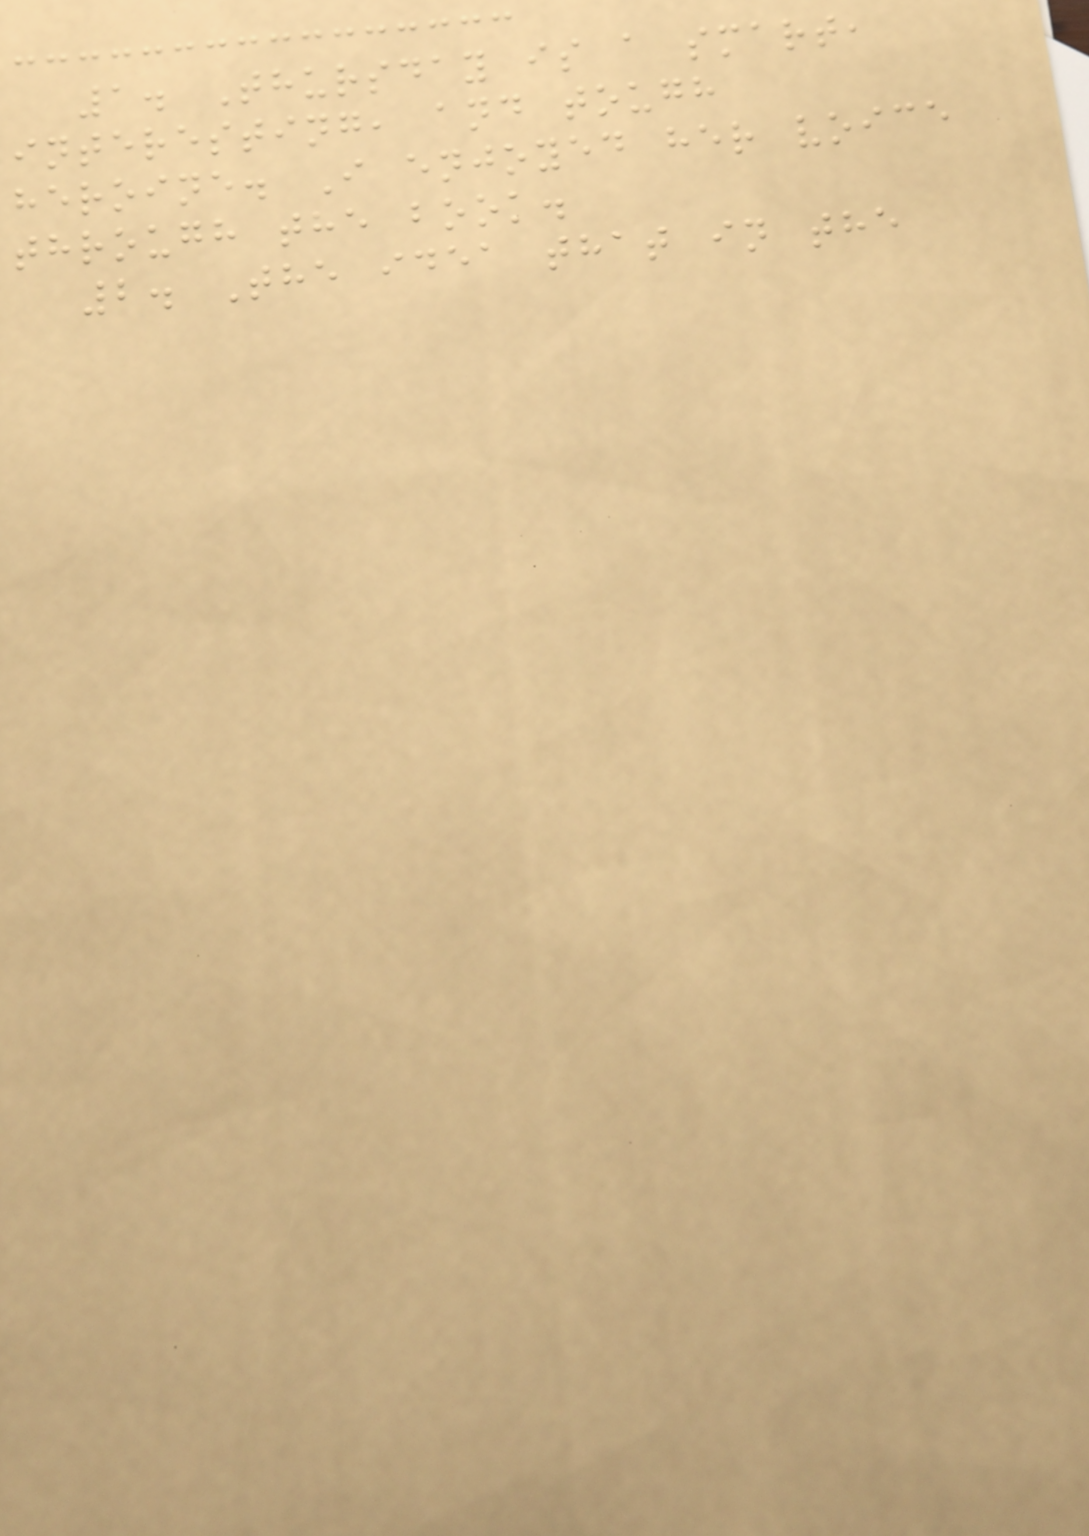1. Thursday is a smart,
interesting, and tough
heroine. I enjoyed her voice
through the book.
2. The idea that in the
